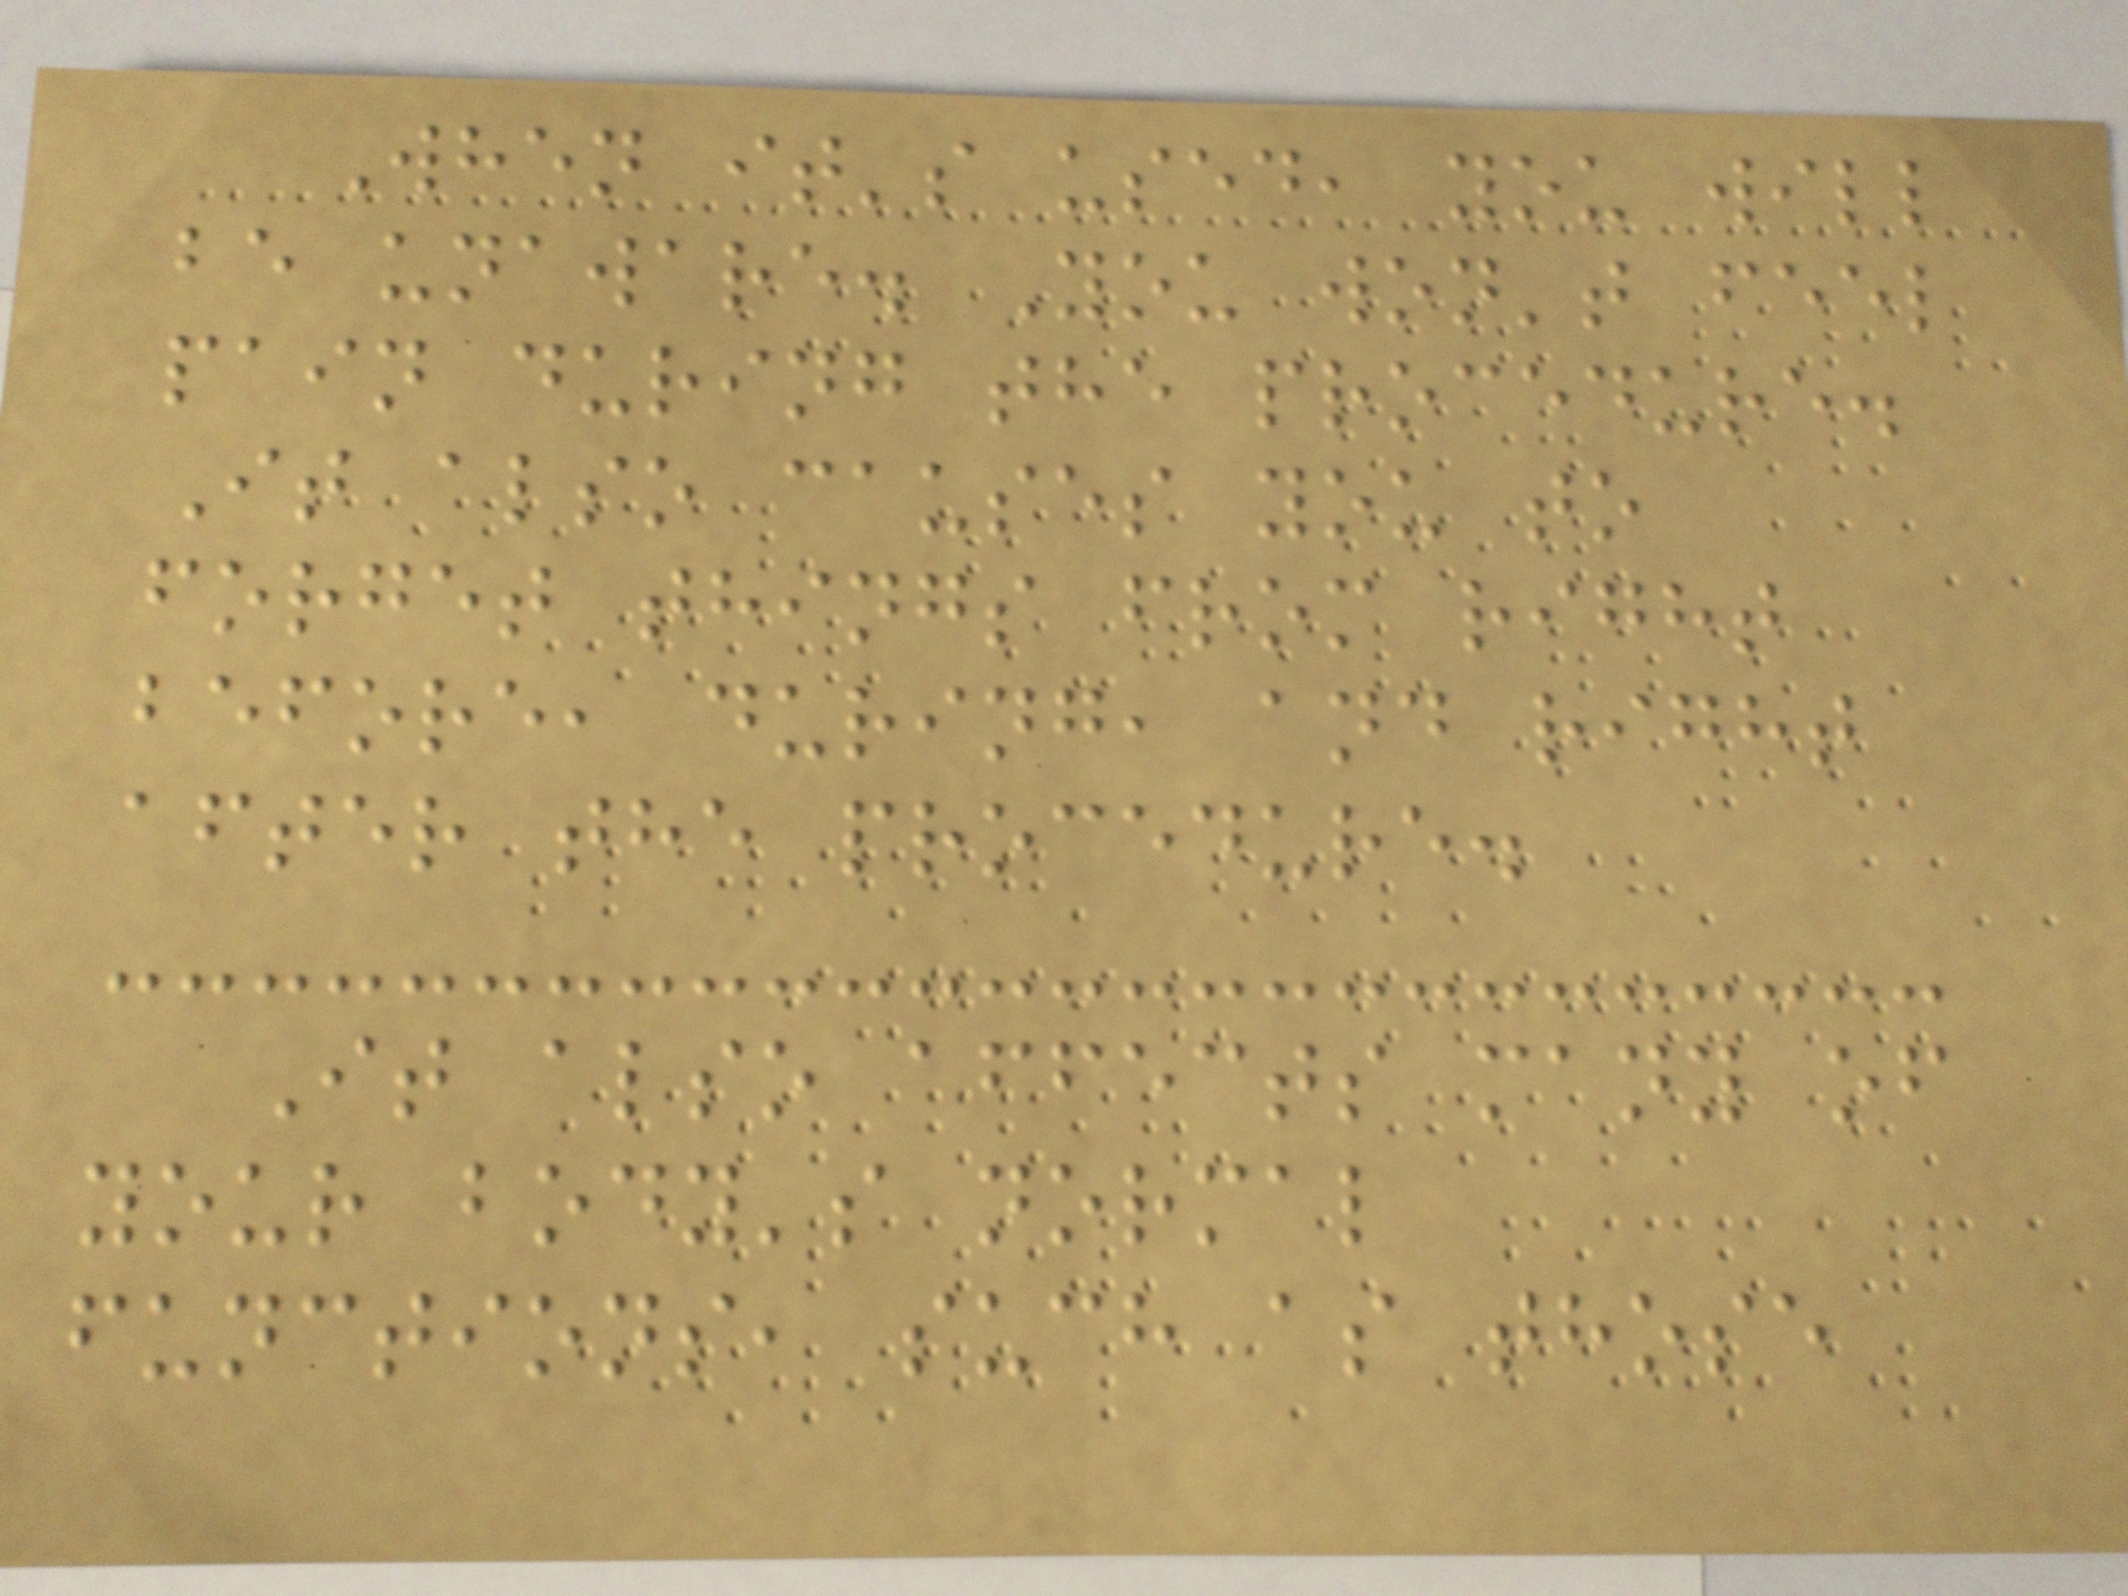When it's used, you will
be unaware. You won't feel
pain during the procedure.
It also causes you to
forget things from right
before, during, and right
after the procedure.
It also affects many of
your body's normal
functions, such as those
